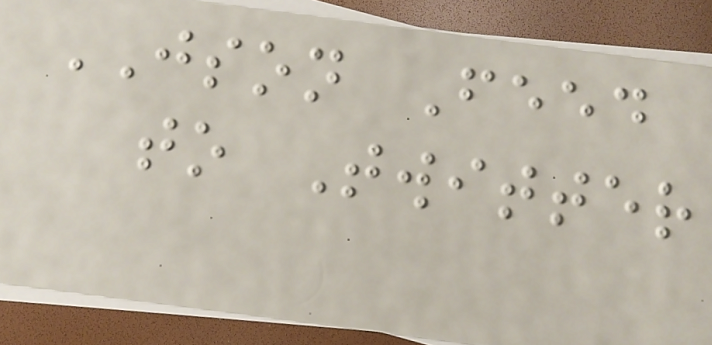JSON Feed
to Twitter
